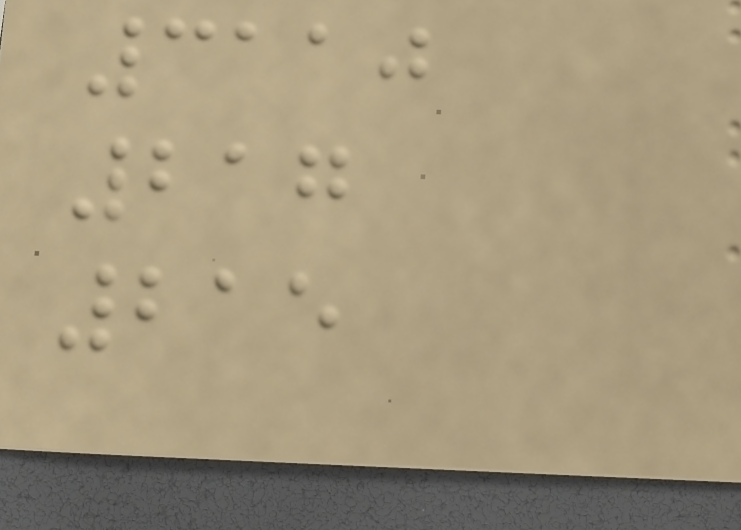3110
217
215
